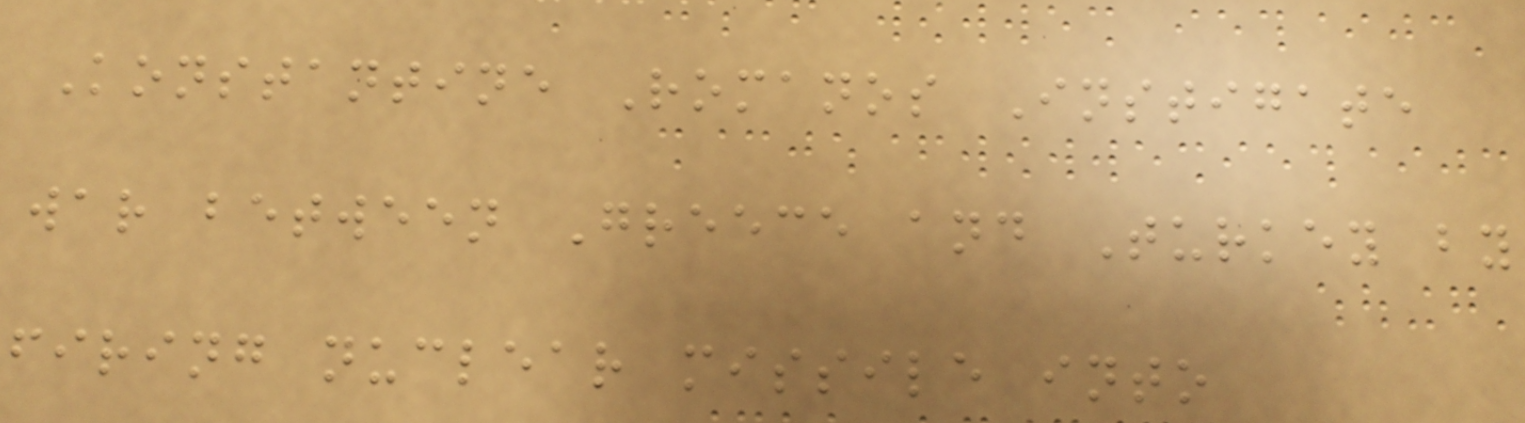Konstantine Romanos Instigate
war between Greece and Turkey by
firing nuclear missile into
